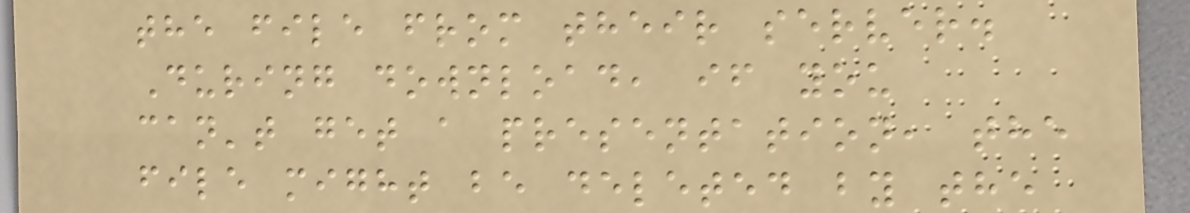the file from their server.
During download, if you
can't get a presentation, the
file might be deleted by the
